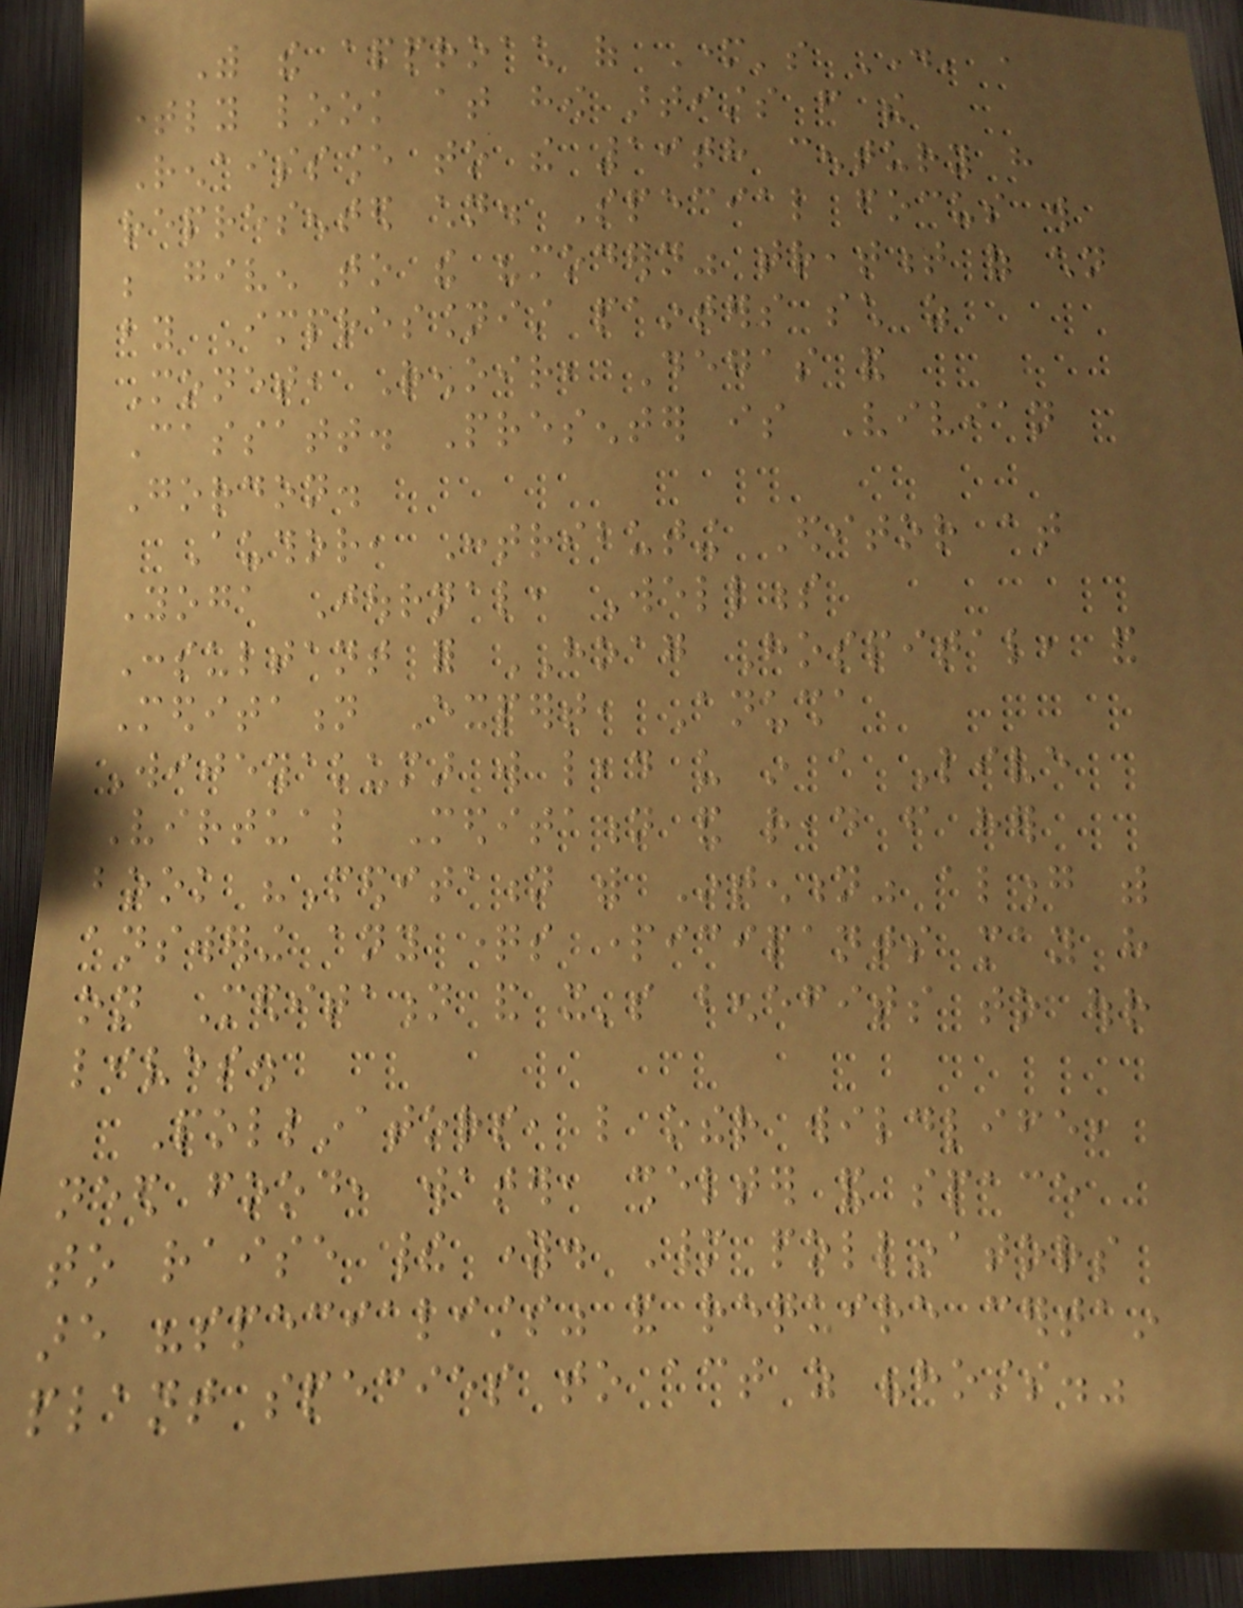With the approach of Mother's Day, a
timely look at how artists from the
Renaissance to the 19th century have
represented children. Special focus will
be given to the "modern" treatment of children
by Impressionist painters such as
Monet, Renoir, Degas and
Cassatt. Presenter is Vivian
Gordon.
Author, Contributing Editor at
Yoga Journal, Wellness
Consultant for HOAG Hospital, and
Meditation Expert, Anusha
Wijeyakumar will lead us in a Live
Virtual Meditation and read from her
book "Meditation with Intention" along with
answering any questions participants may have
on Meditation and it's benefits to our
lives.
Pollinators, like other wildlife,
need food, water, shelter and space
to raise their young. Many pollinators
are "specialists" and require certain
plant species to act as "hosts."
